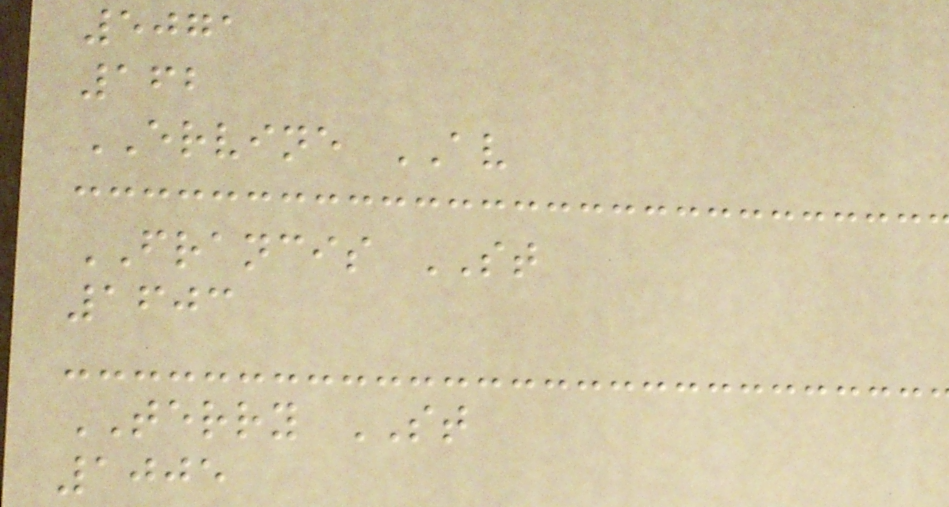5071
162
ERVINE AV
FRANCIS ST
1603
TERRY ST
1005
